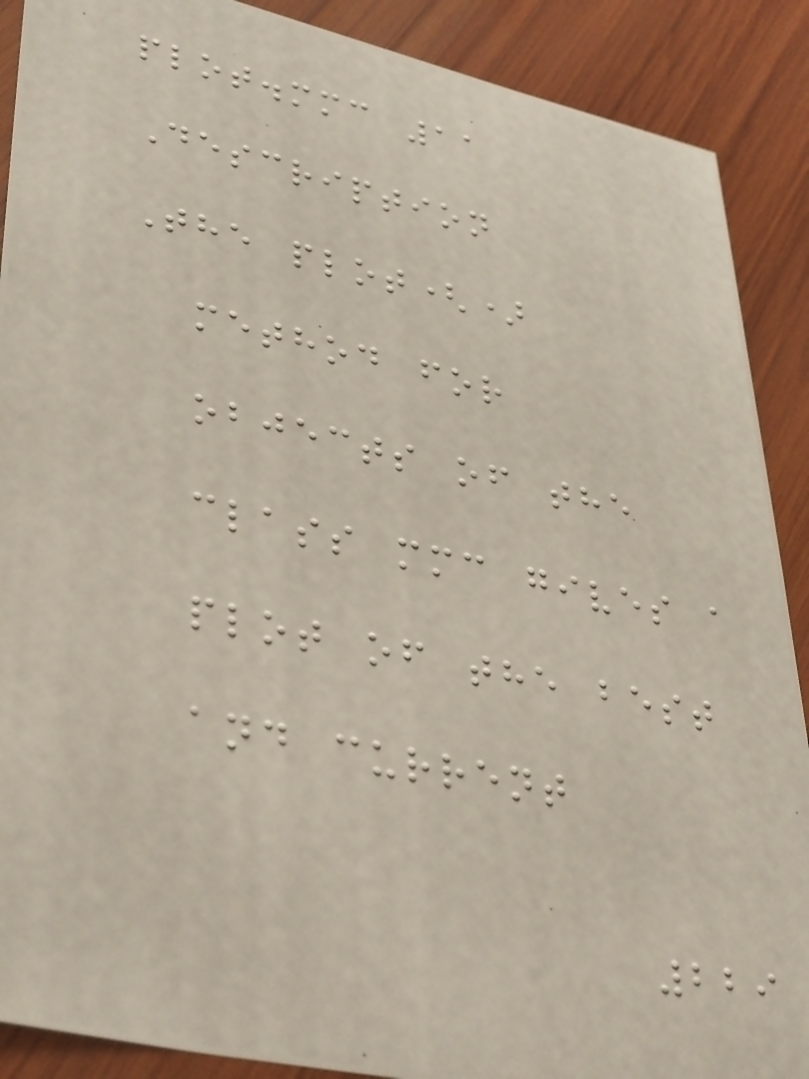plot.mmc 11
Description
The plot()
method for
objects of the
class mmc gives a
plot of the best
and current
229
